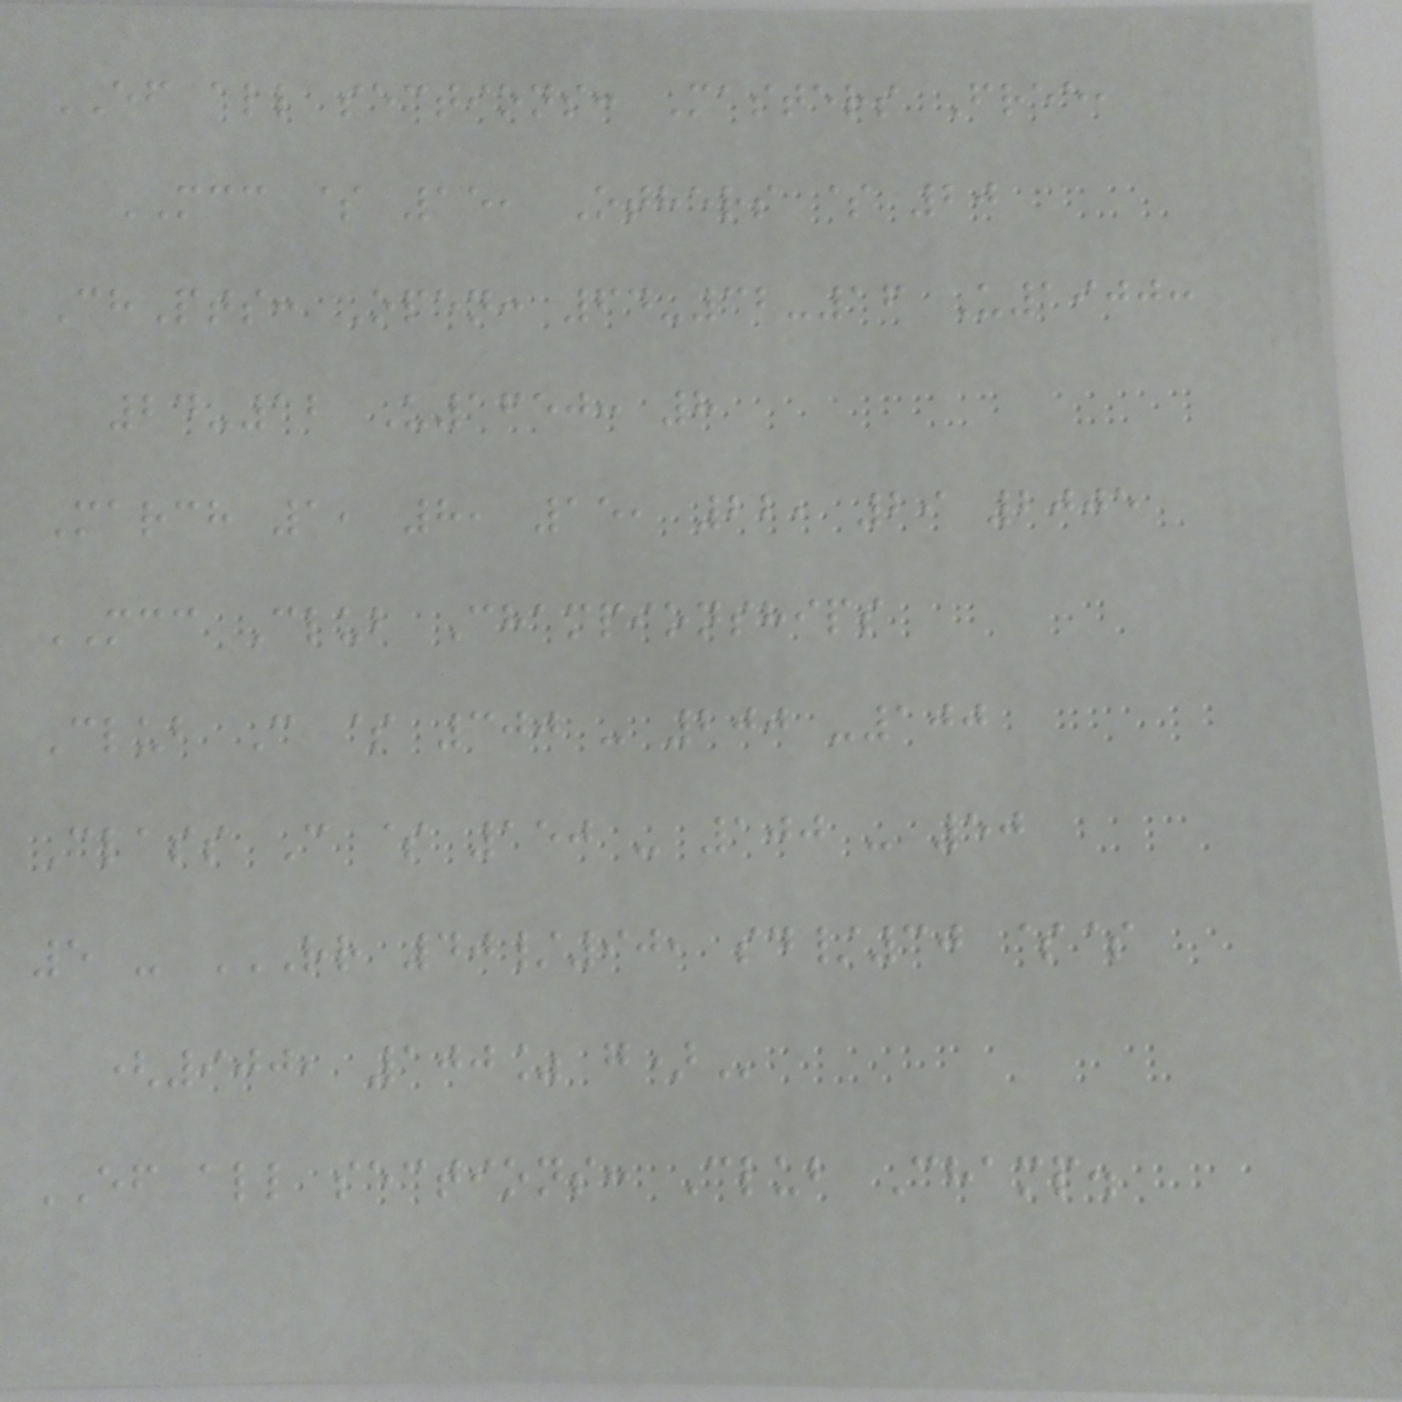EF all sections: Masters Free,
MCC $ 15, Others $ 20
ChPts: Open: 64-32-16 U1900:
24-12 U1650: 8
March 1, 8, 15, 22, 29 2005
MCC Club Championships
Club C $ 300 - 200 -100
Class C $ 150 - 100 - 50
5 - RR 40/90, SD/30 $$
(900, 100% G)
EF all sections: Club Champ.
